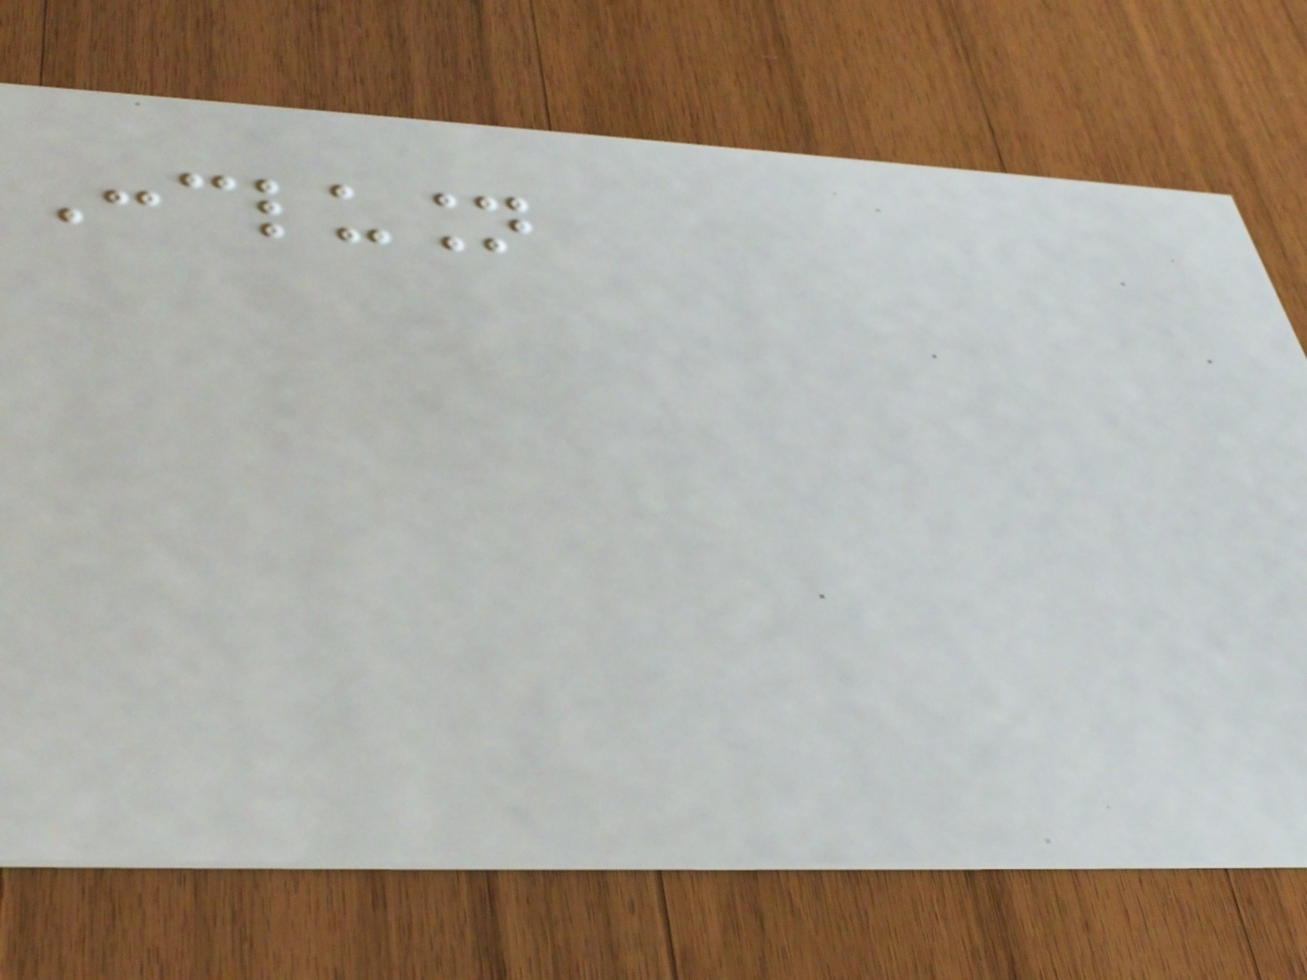Conclusion
